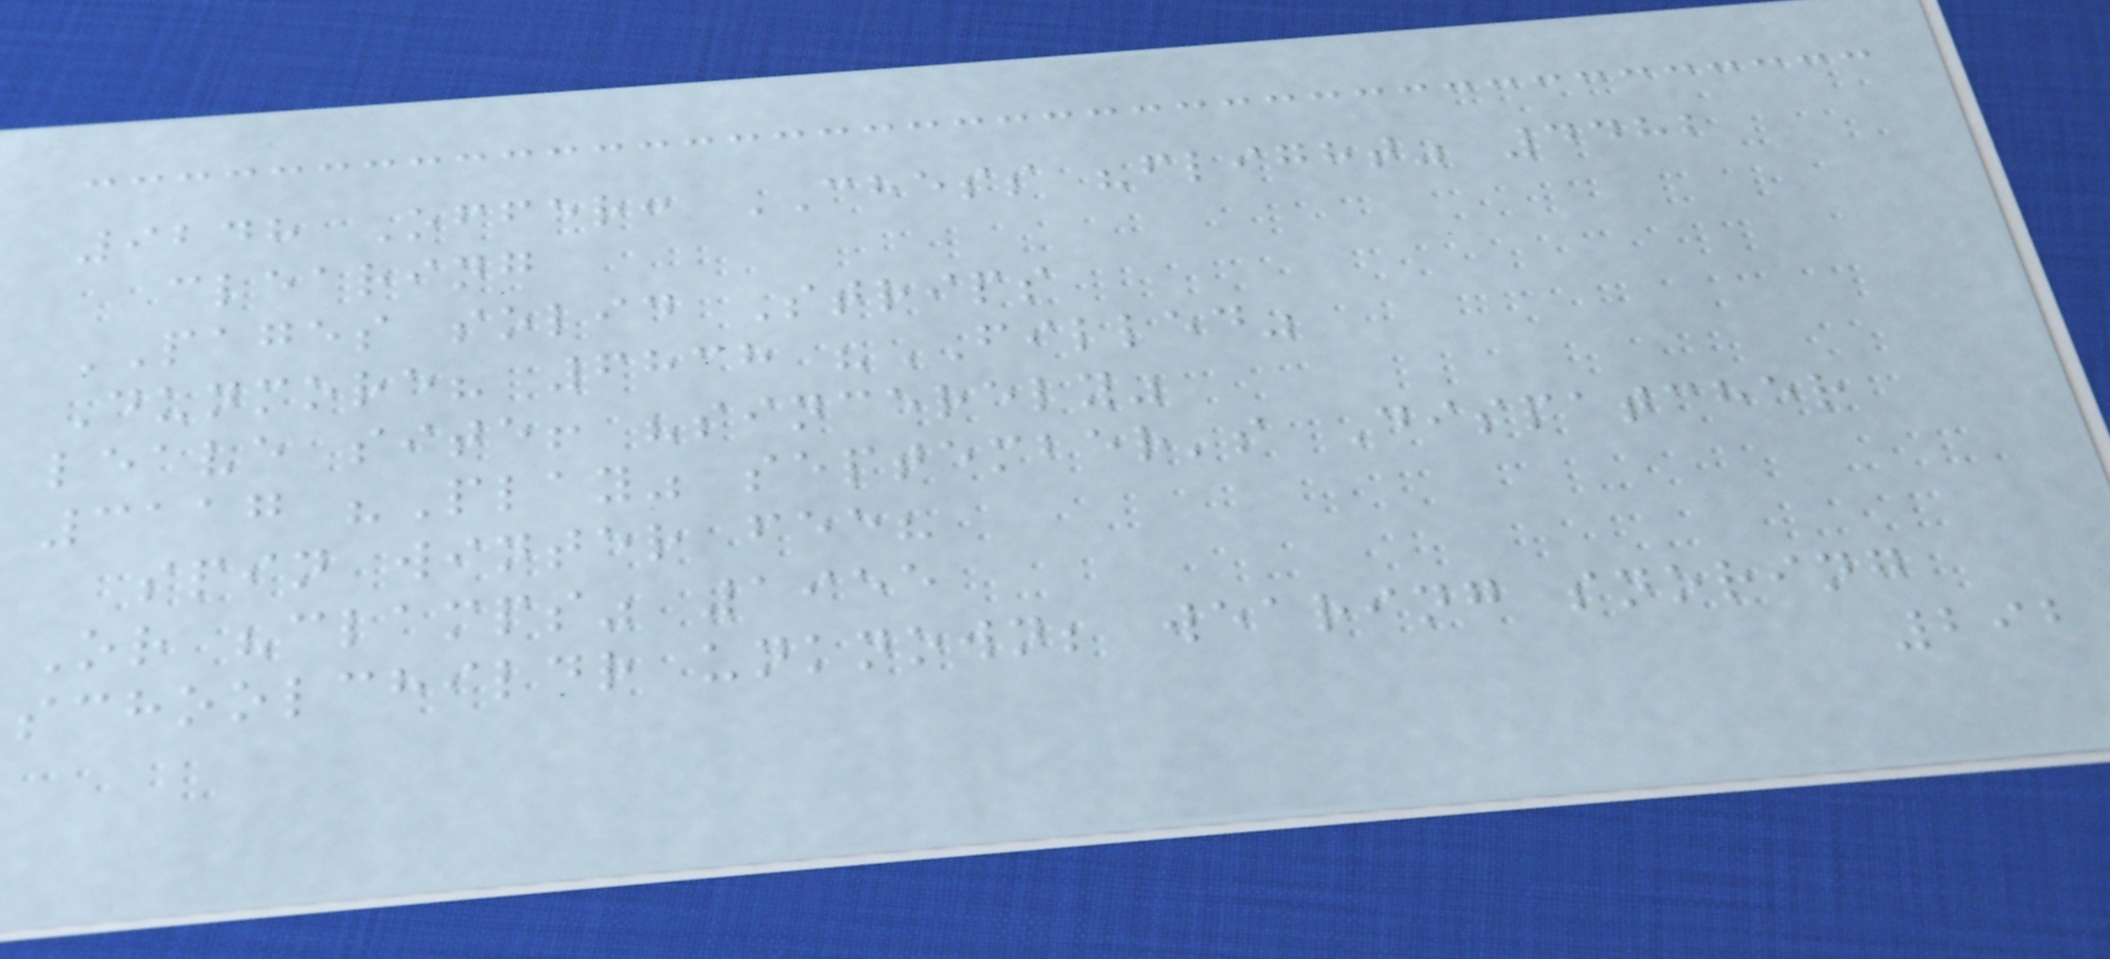9248 Offer: CHESS "flight" 4482
clearing
PAGES solid Strips
Dunmore? 6838 "FILLED"
leave site! "sincerely"
3117 "Play" september's Dispatcher
spin winter fee?
Or "clamps" 1955
schoolchildr unknown; wearing snoring
292
